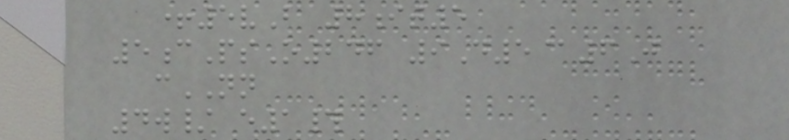+5vB 8it5
5cPsO246 9D5@6J
cNN
4w/ e1#
